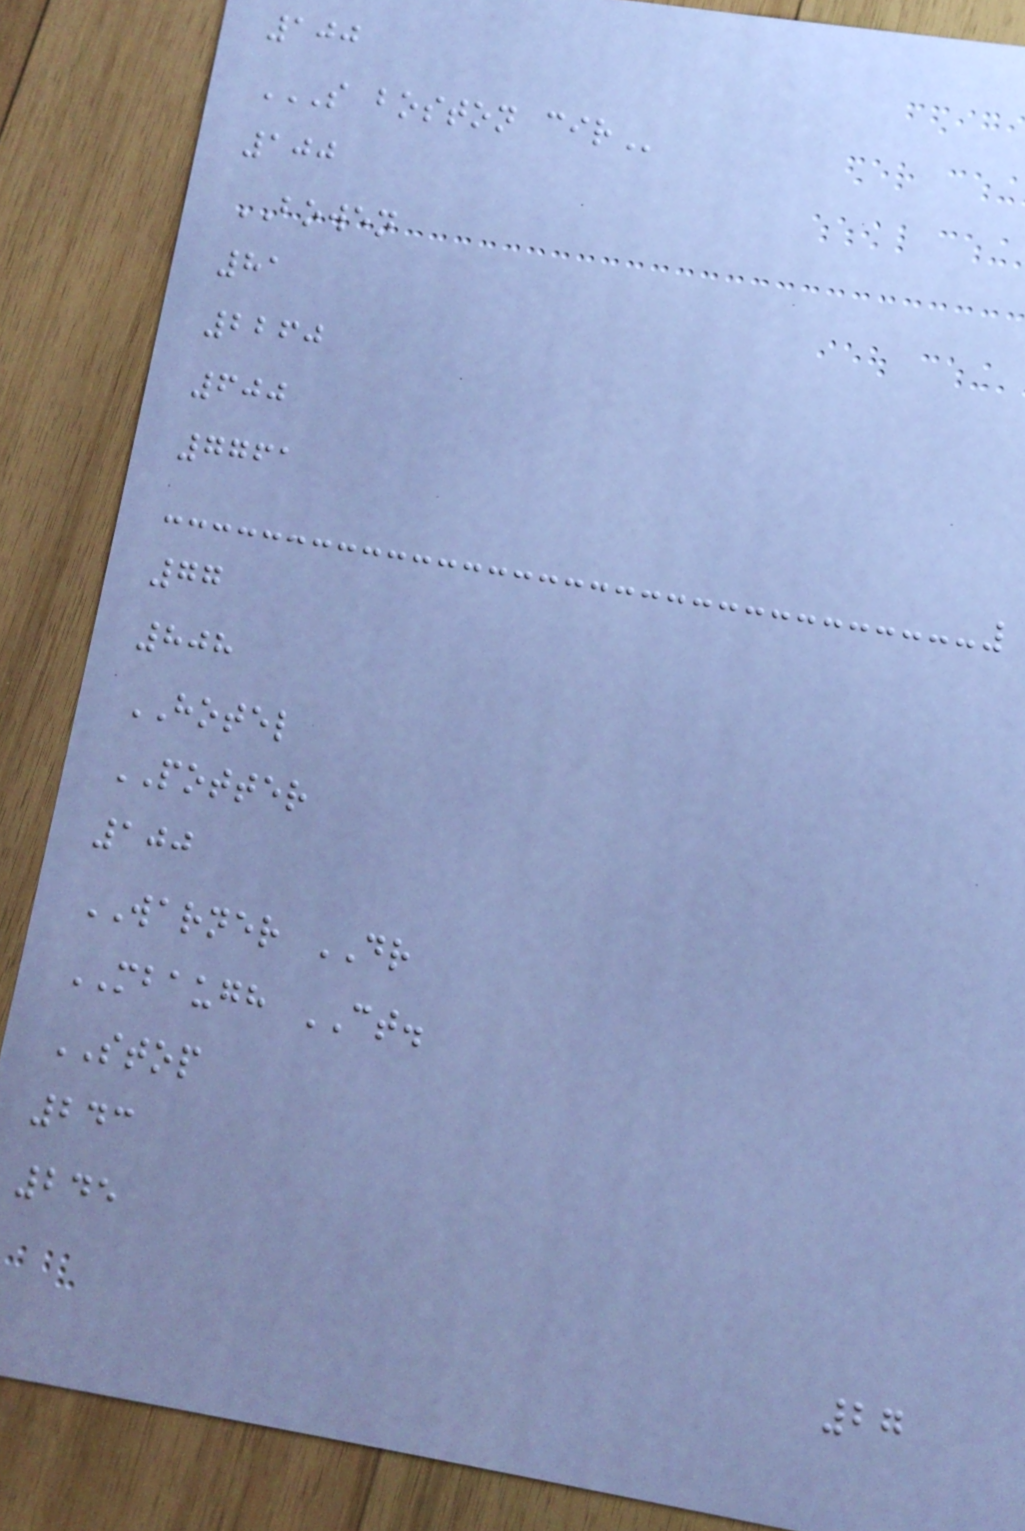100
S BOSTON CIR
100
BOWEN
81
2260
600
7761
77
808
HOTEL
POTTER
100
WARNER DR
MBAUGH CT.
STOP
243
245
27
